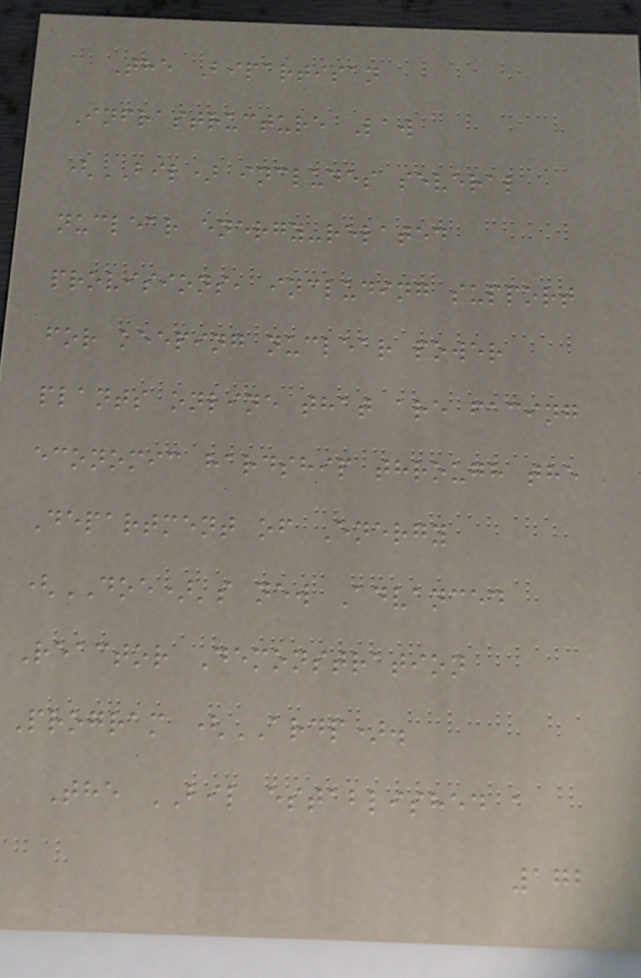The Bipartisan
Infrastructure Law
(BIL) includes several
nuclear energy-related
provisions, including support
for keeping nuclear power
plants online that are facing
economic hardship through the
Department of Energy
(DOE)'s new Advanced
Reactor Demonstration
Program (ARDP).
The BIL established a
172
